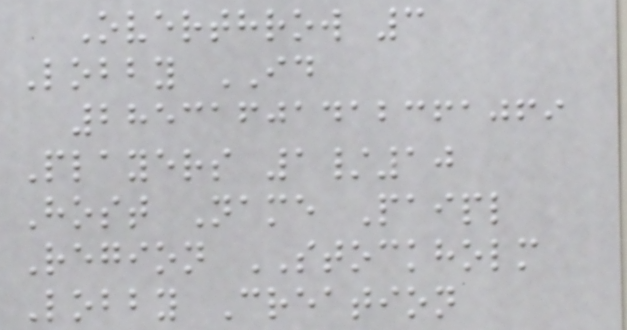Overthrow 3
Lobby ID
28531601412361069
Players 1/10
Host Name Paipl
Region STOCKHOLM
Lobby Creation
